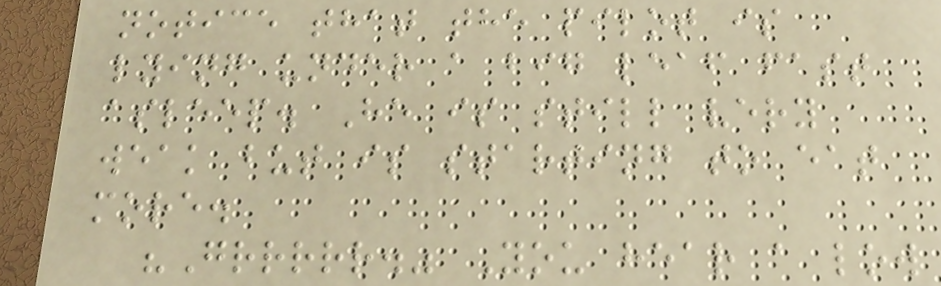notice that the pilot is
lying under a big leaf fast
asleep. He is still very
weak but is starting to eat
more.
"Grrrrr." You hear a low
